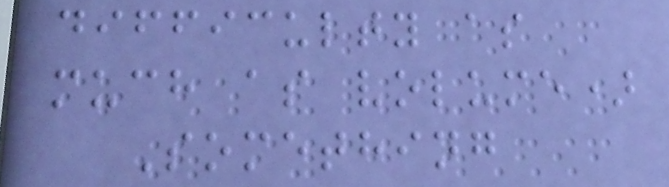difficulty as
much as volume)
Something
